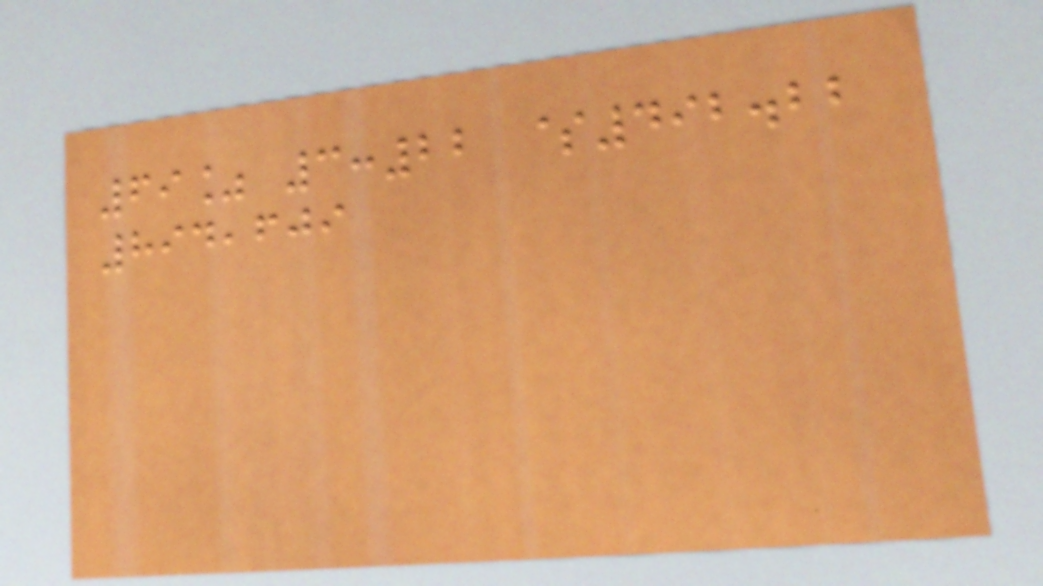69% 3:22 $492.22
894,609
